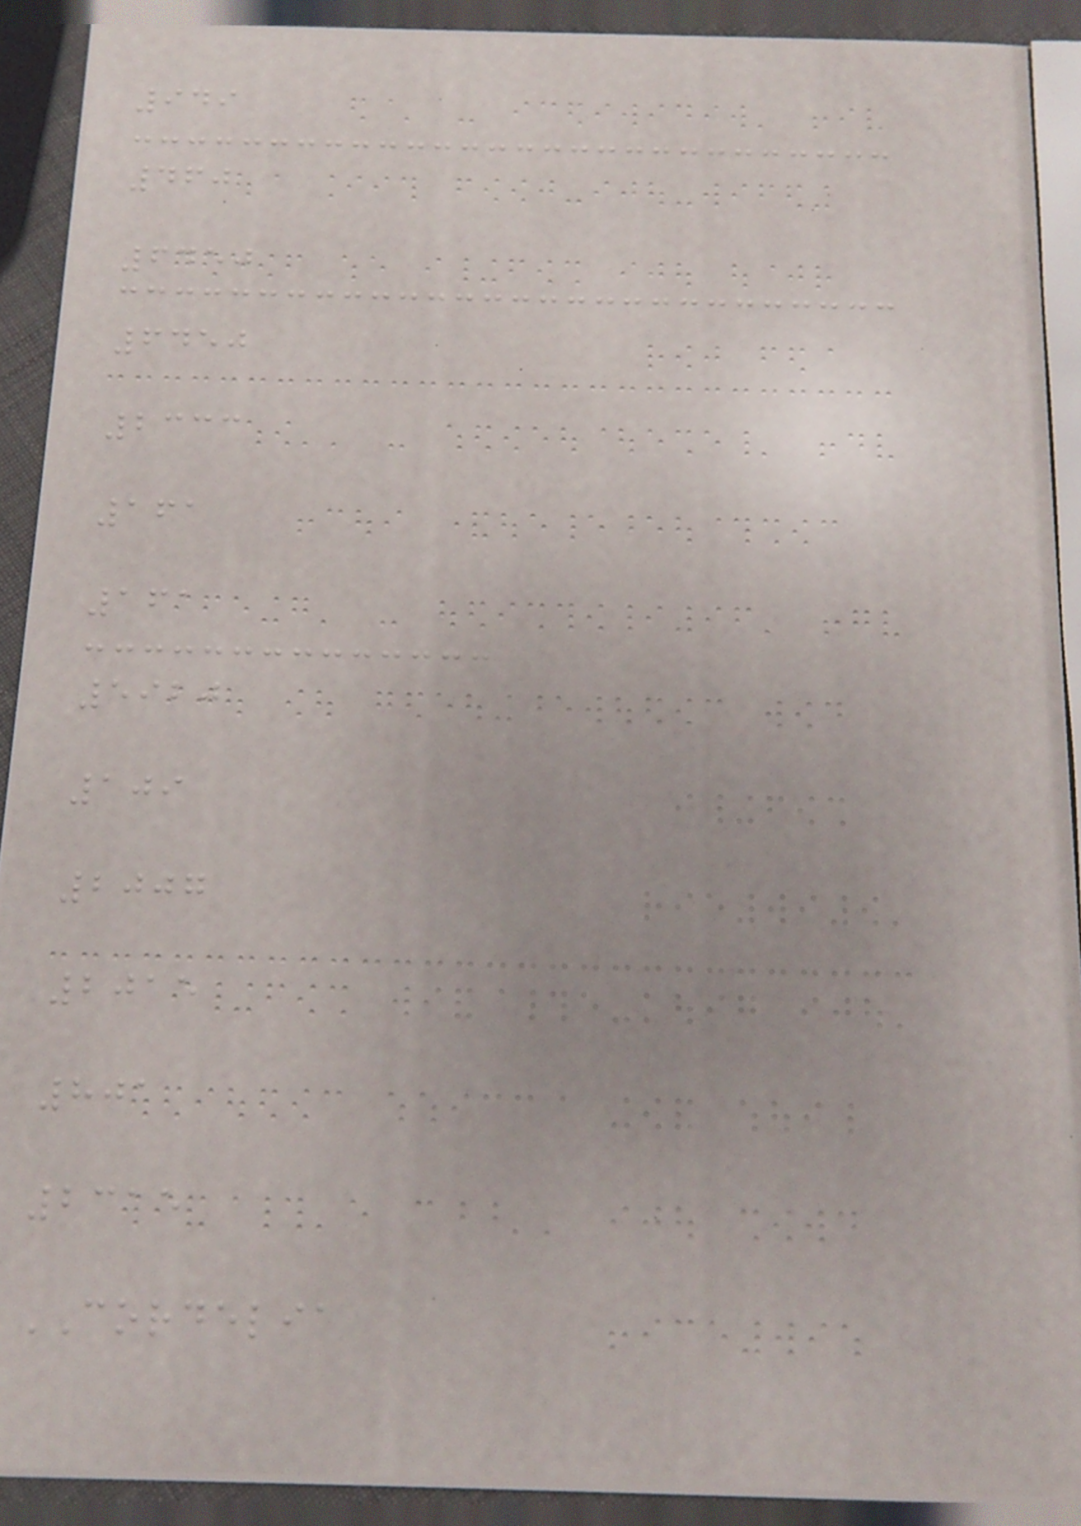949
460
6450
6450
2333
161
161
5920
109
2007
2015
801
2315
CORDELIA
